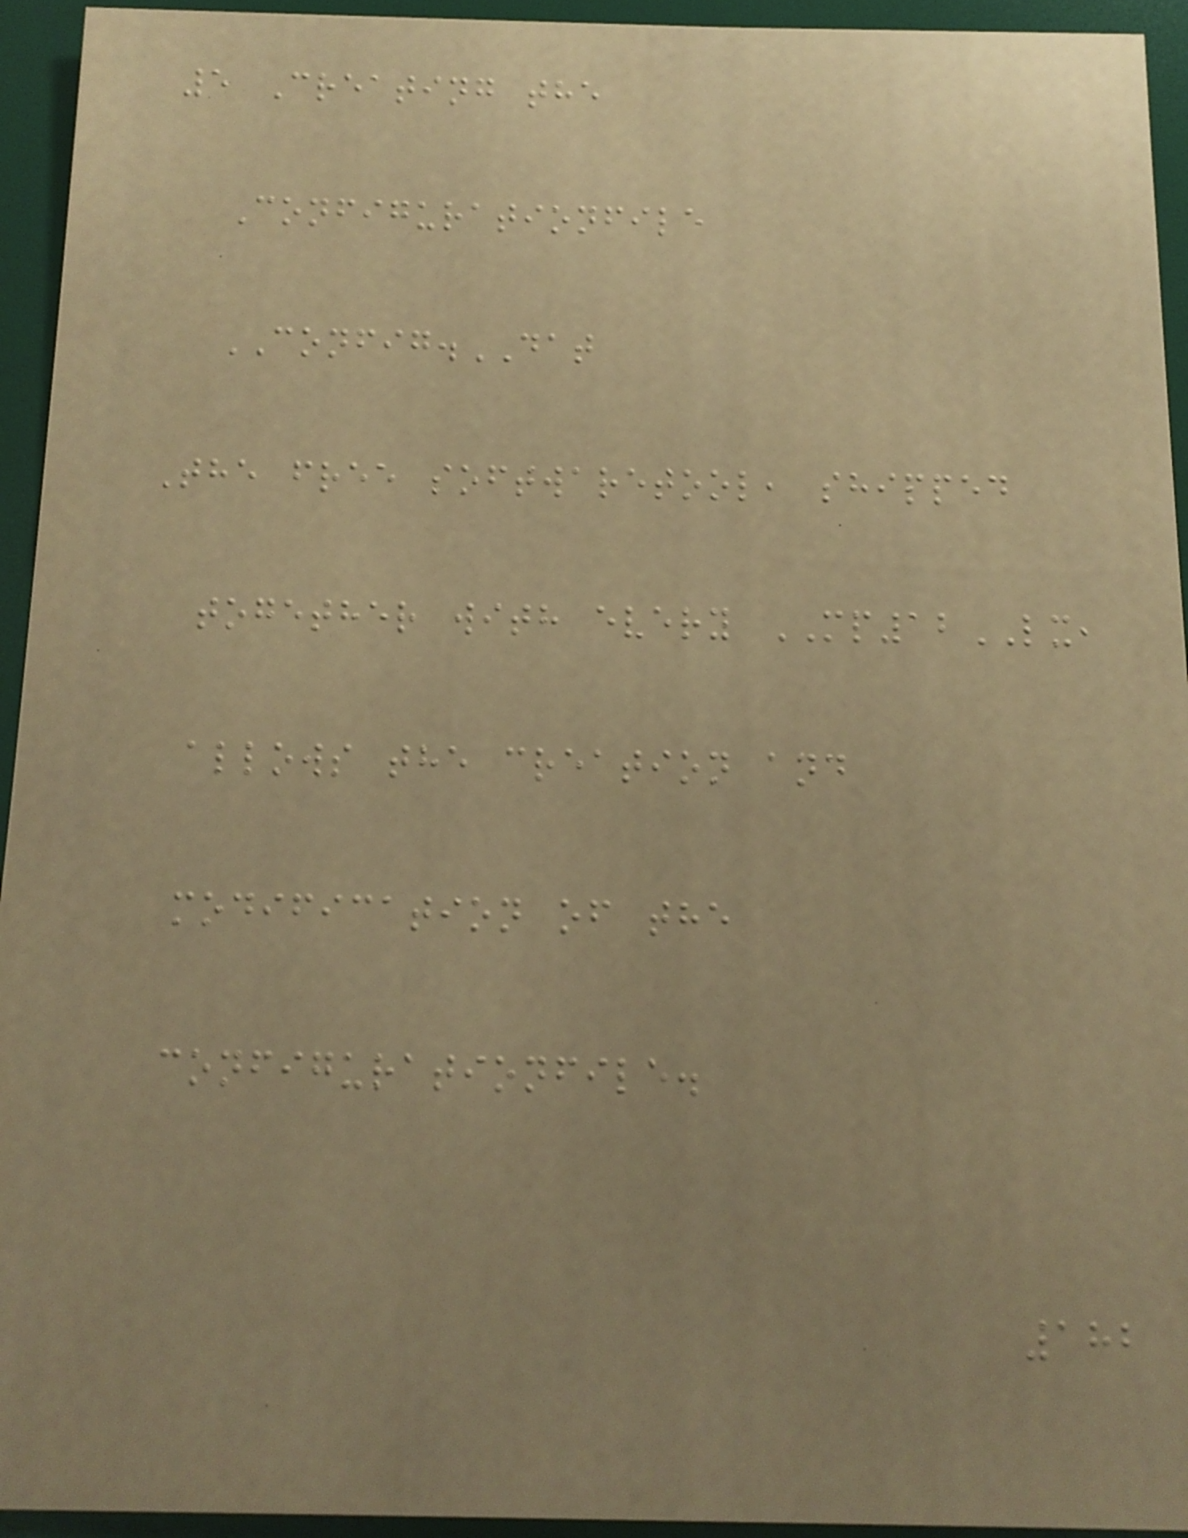5 Creating the
Configurationfile
CONFIG.DAT
The free softwaretool, shipped
together with every MP12LX,
allows the creation and
modification of the
configurationfile.
182
